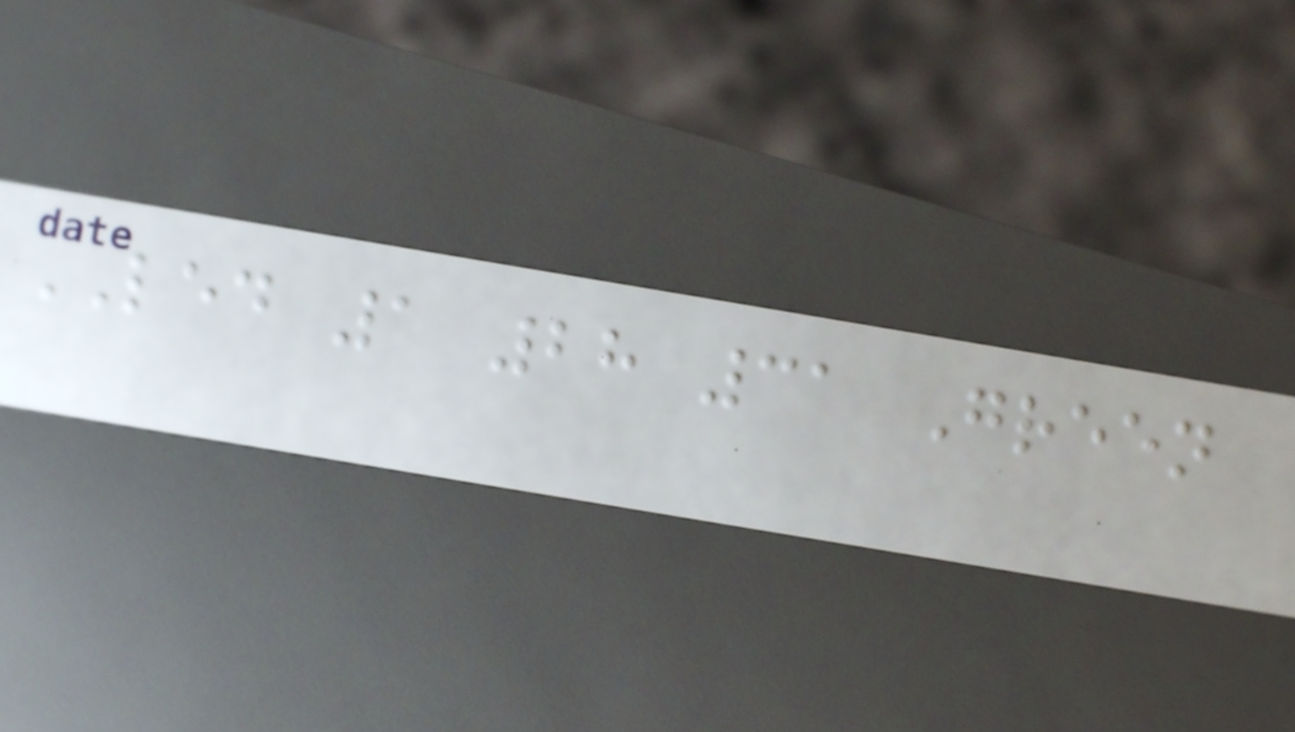LED 1 28 31 Green
